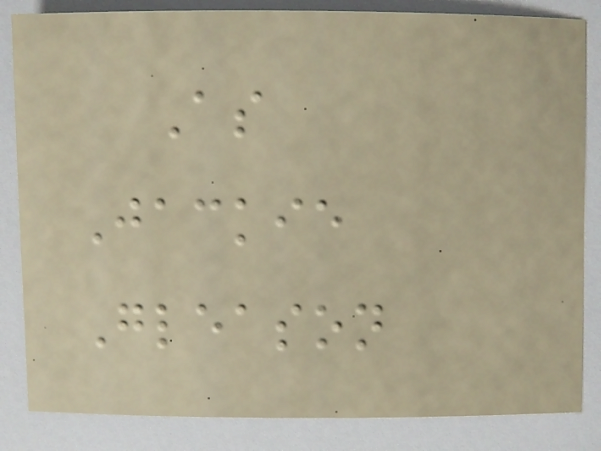As
Jackie
Gleason
